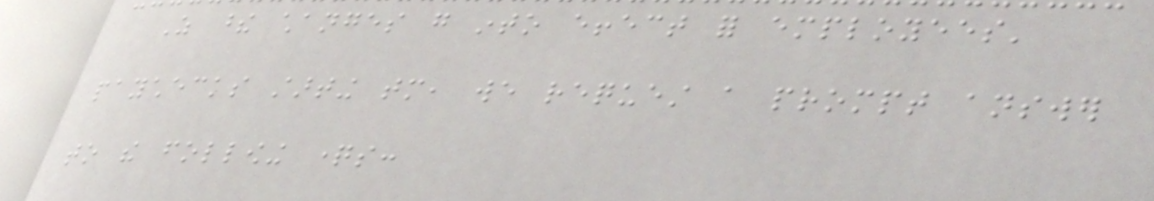As these changes go into effect for employees'
paychecks starting tomorrow, we request a prompt answer
to the following questions:
